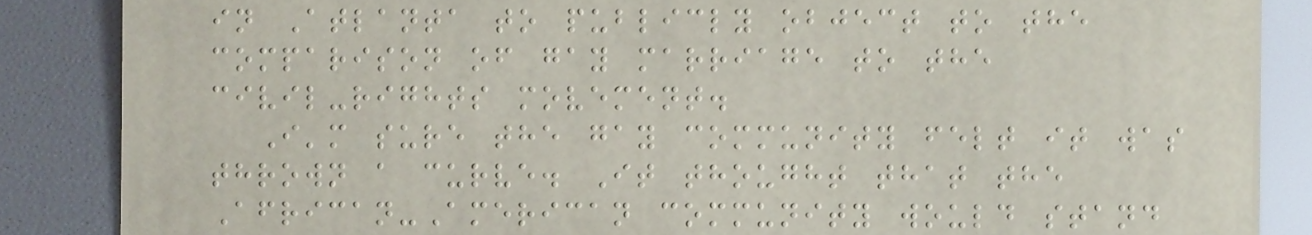in Atlanta to publicly object to the
comparison of gay marriage to the
civil-rights movement.
I'm sure the gay community felt it was
thrown a curve. It thought that the
African-American community would stand
